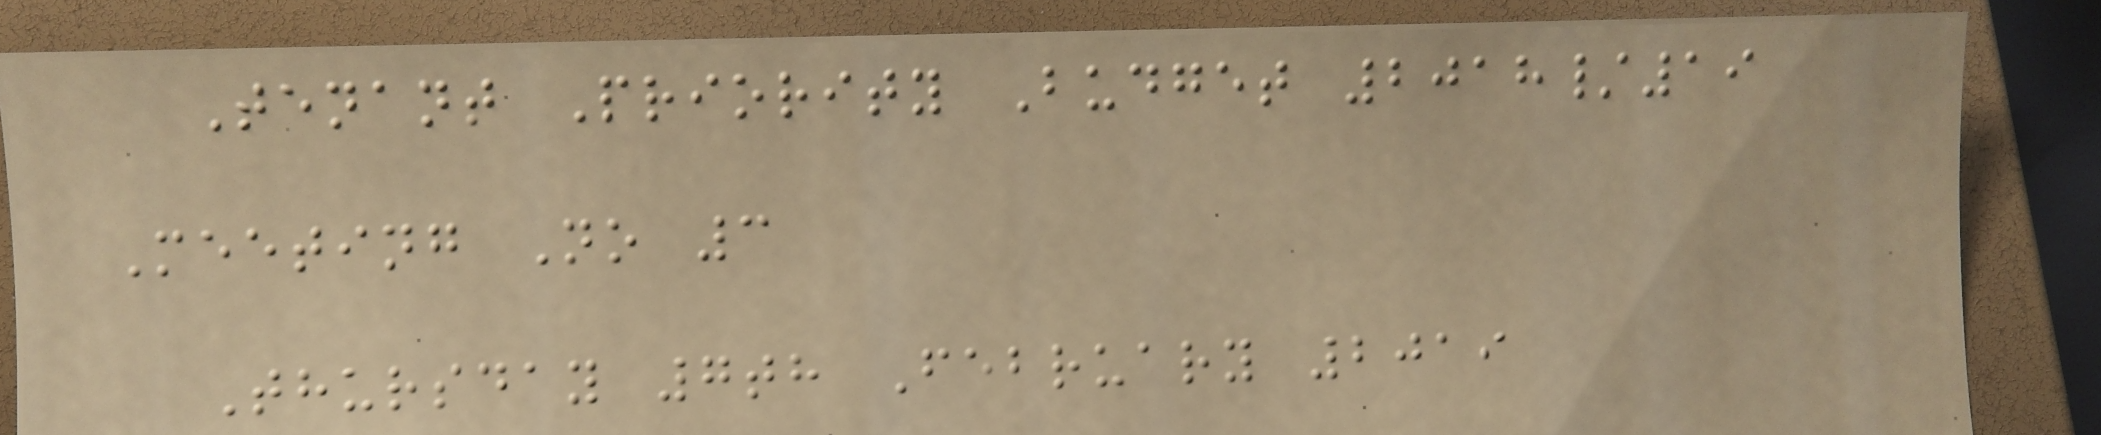Tenant Priority Budget 2018/19
Meeting No 3
Thursday 7th February 2019
